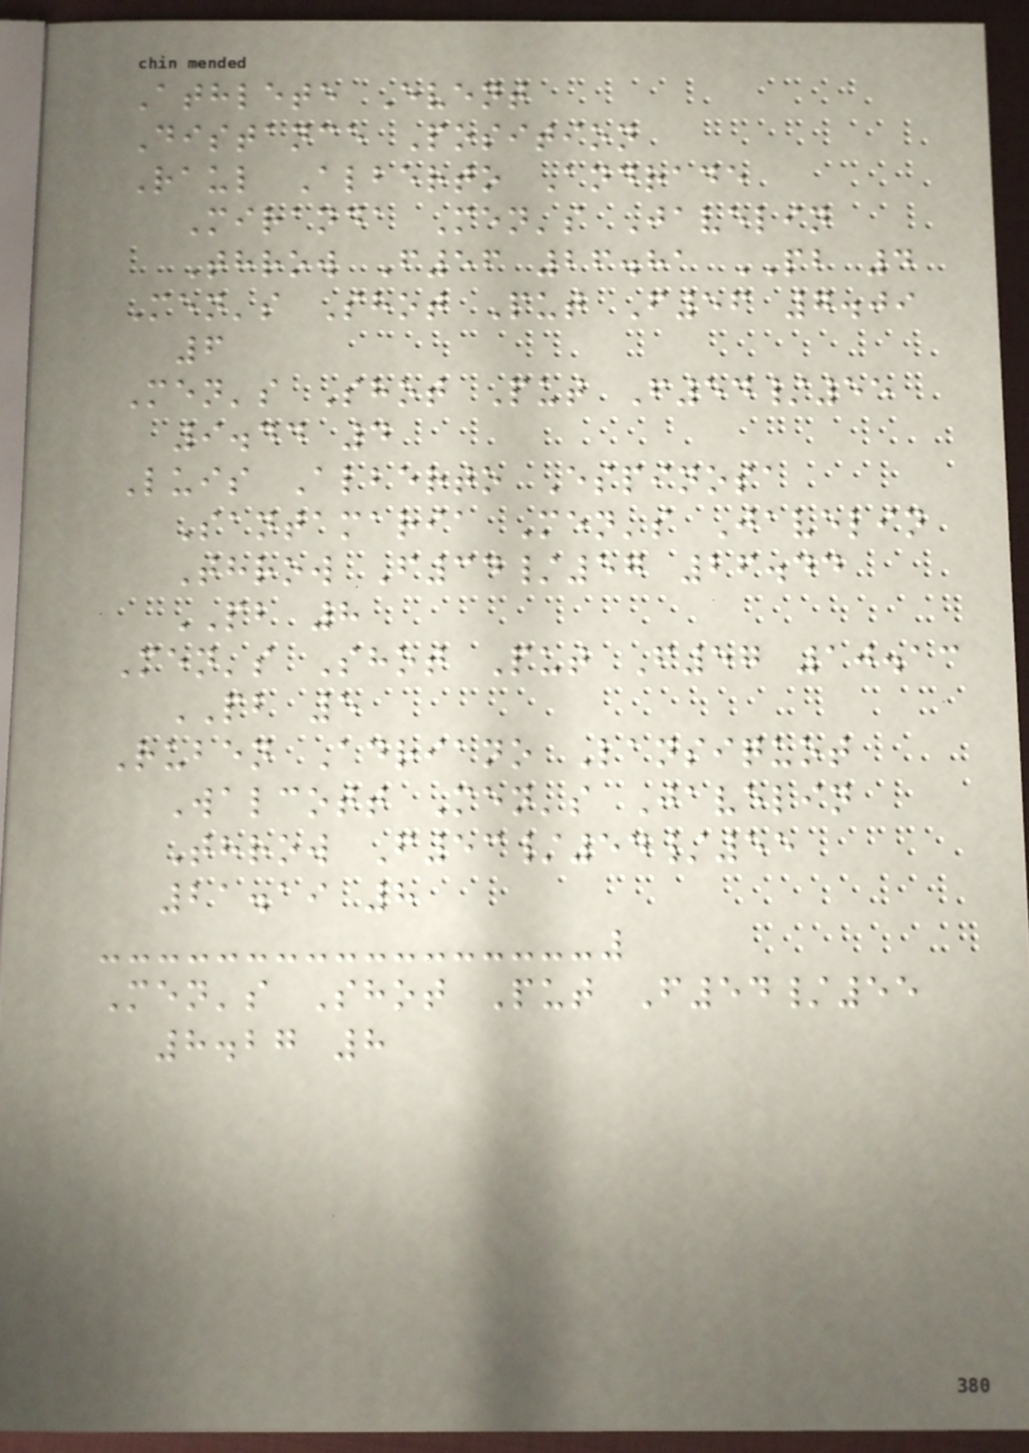Athlete Event
Distance Position
Raul Alberto Andrade
Miranda Men's Javelin
Throw F56 26.81 PB 4
Men's Shot Put F56 7.09
6
Men's Shot Put F54/55
9.44 4
Luis Alberto Espinosa
Santamaria Men's Javelin
Throw F34/57 26.44
PB 8
Men's Shot Put F57 10.13
PB 5
Ruben Adriano Lansiquot
Walcott Men's Javelin
Throw F53/54/55
21.19 8
Men's Shot Put F54/55
8.27 8
